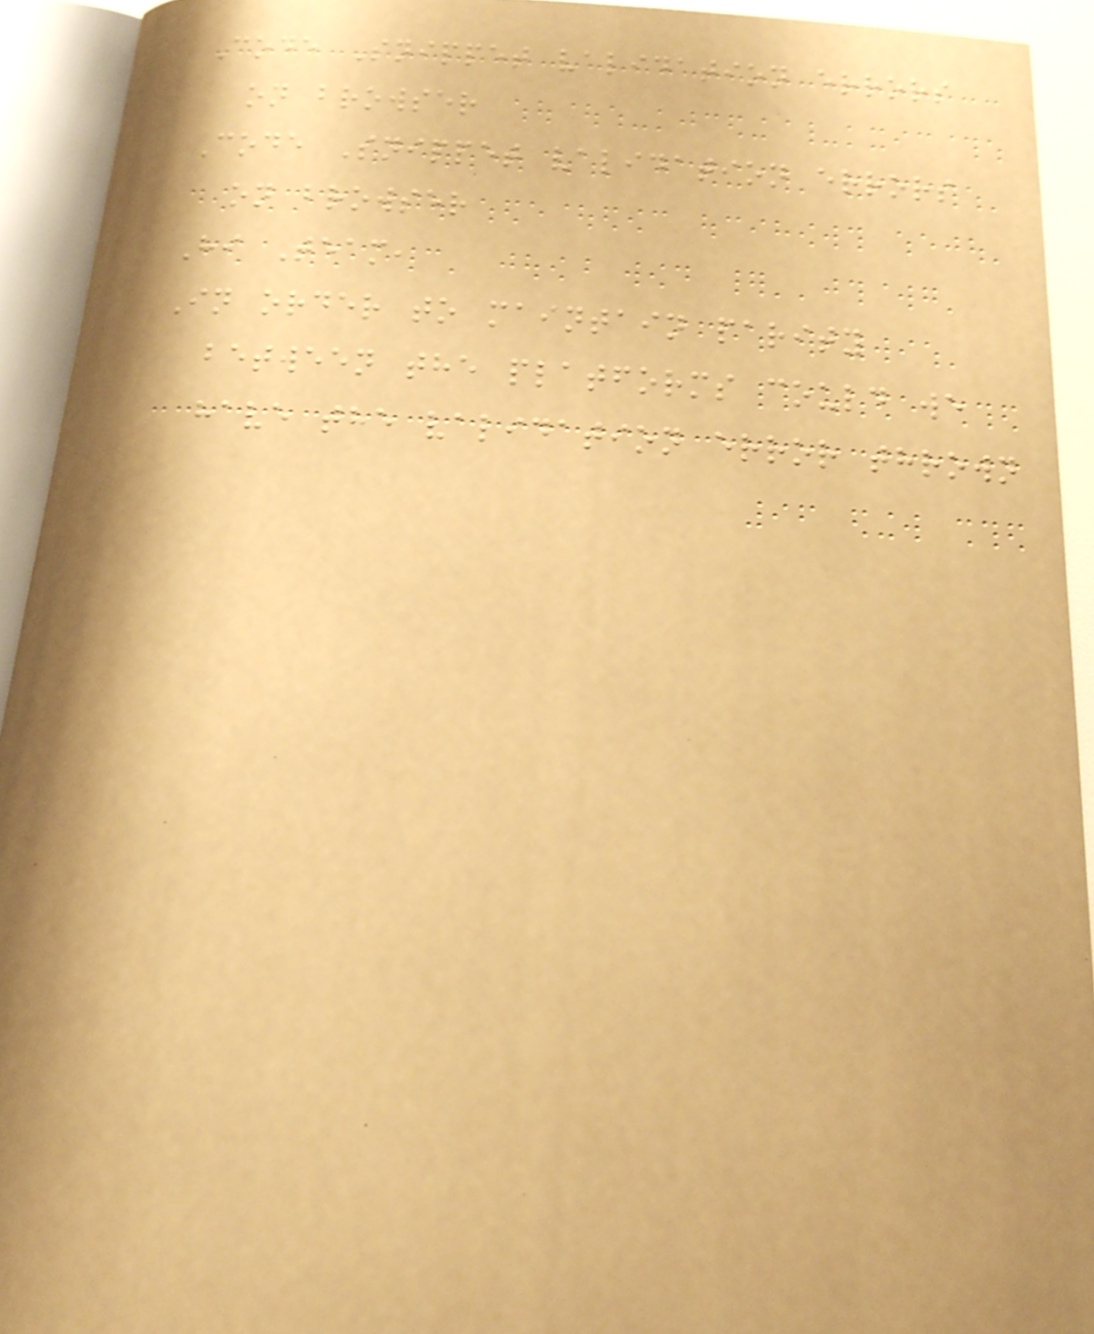Code Snippet validation errors
on browser
Code Snippet validation errors
on browser
Hi Team,
In order to maintain parity
between the platforms could we
have the validation error thrown
